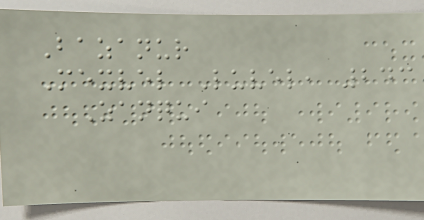Bazanur
Mexvel Luvel, 243
Zanqui
